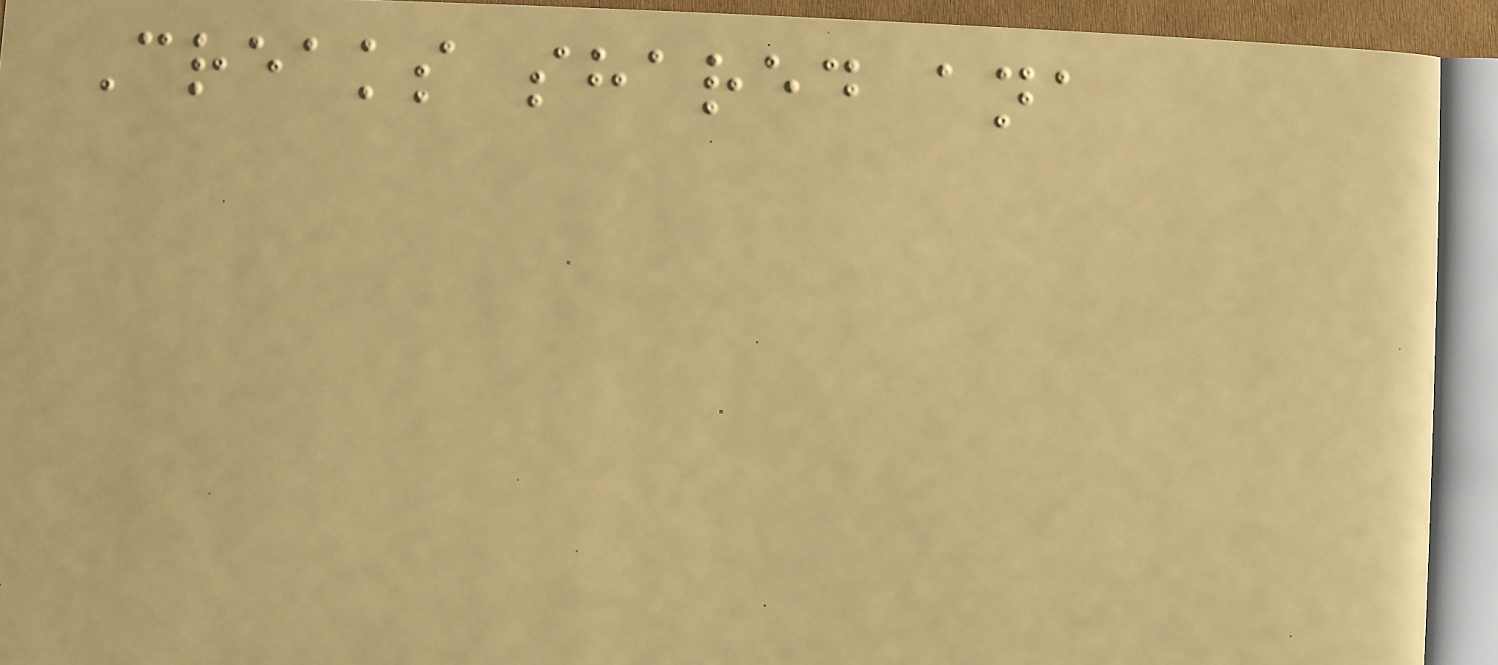Creaks shared ana
